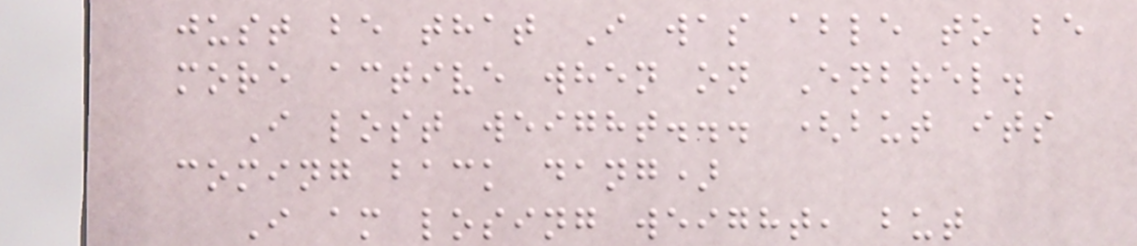just be that I was able to be
more active when on Enbrel.
I lost weight... (but its
coming back dang)
I am losing weight, but
